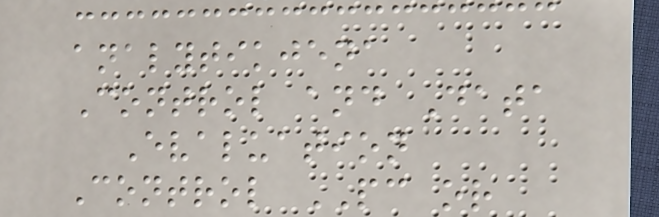analytikjena
Control and Data
Evaluation
Control PC or
